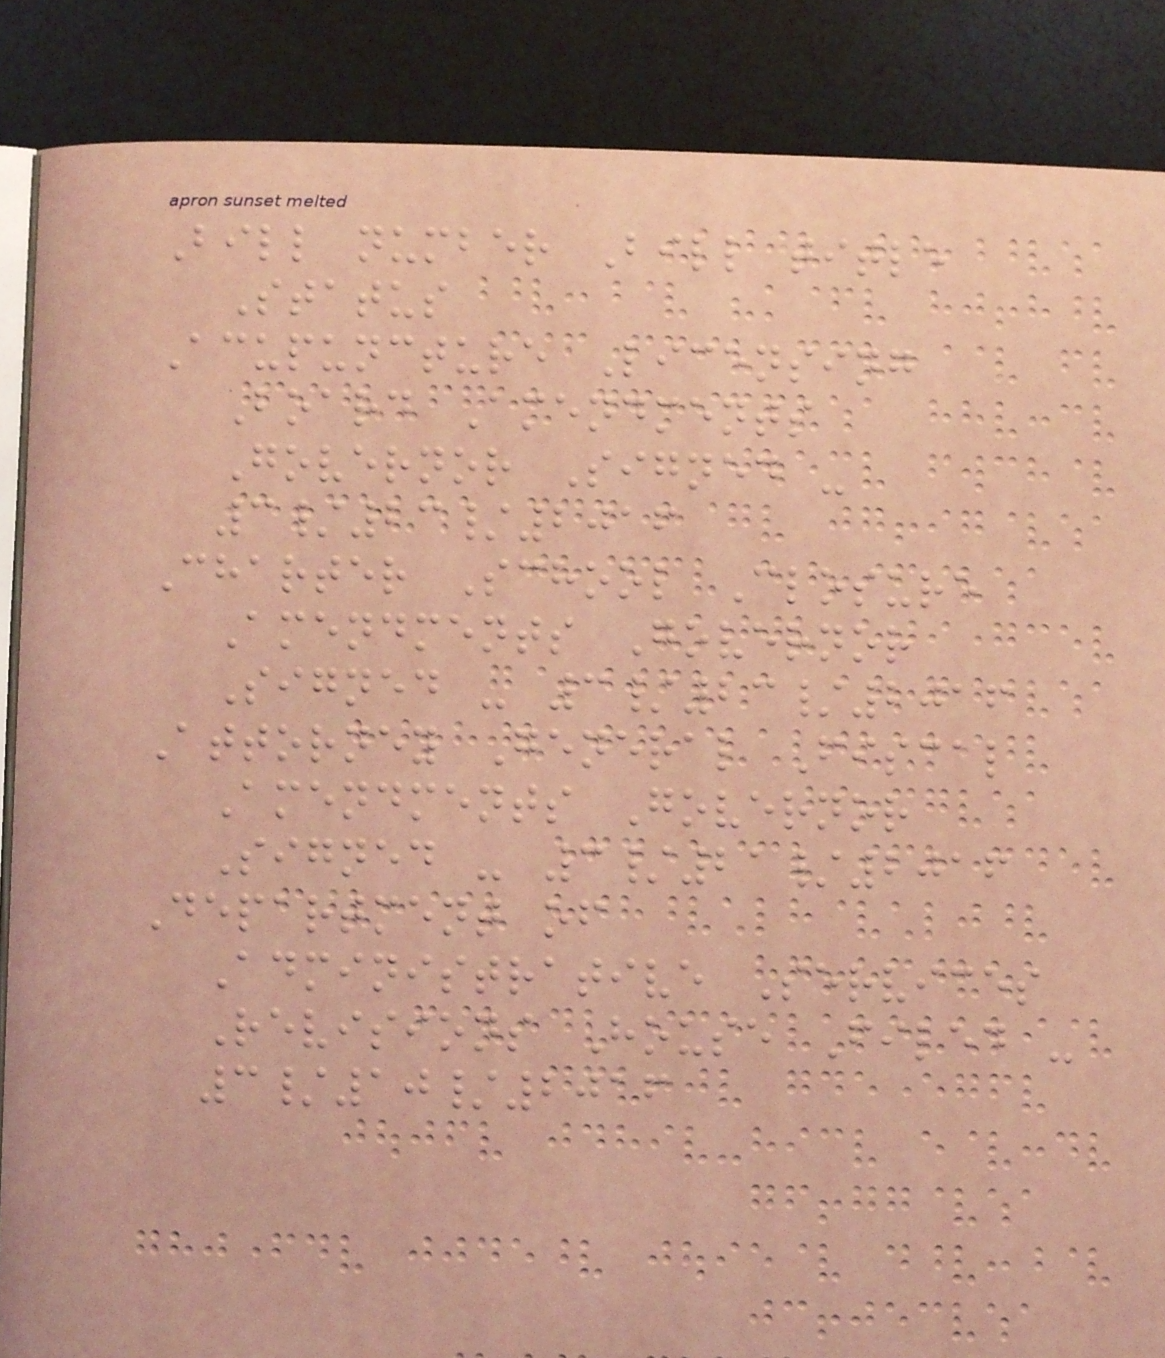Bill number Bill title
Status
Acupuncture Licensing
Board Amendments
Governor Signed -
3/23/2016
Charter School Closure
Amendments Governor
Signed - 3/23/2016
Attorney General Fiscal
Amendments Governor
Signed - 3/21/2016
Department of
Administrative Services
Revisions House Filed -
3/10/2016
